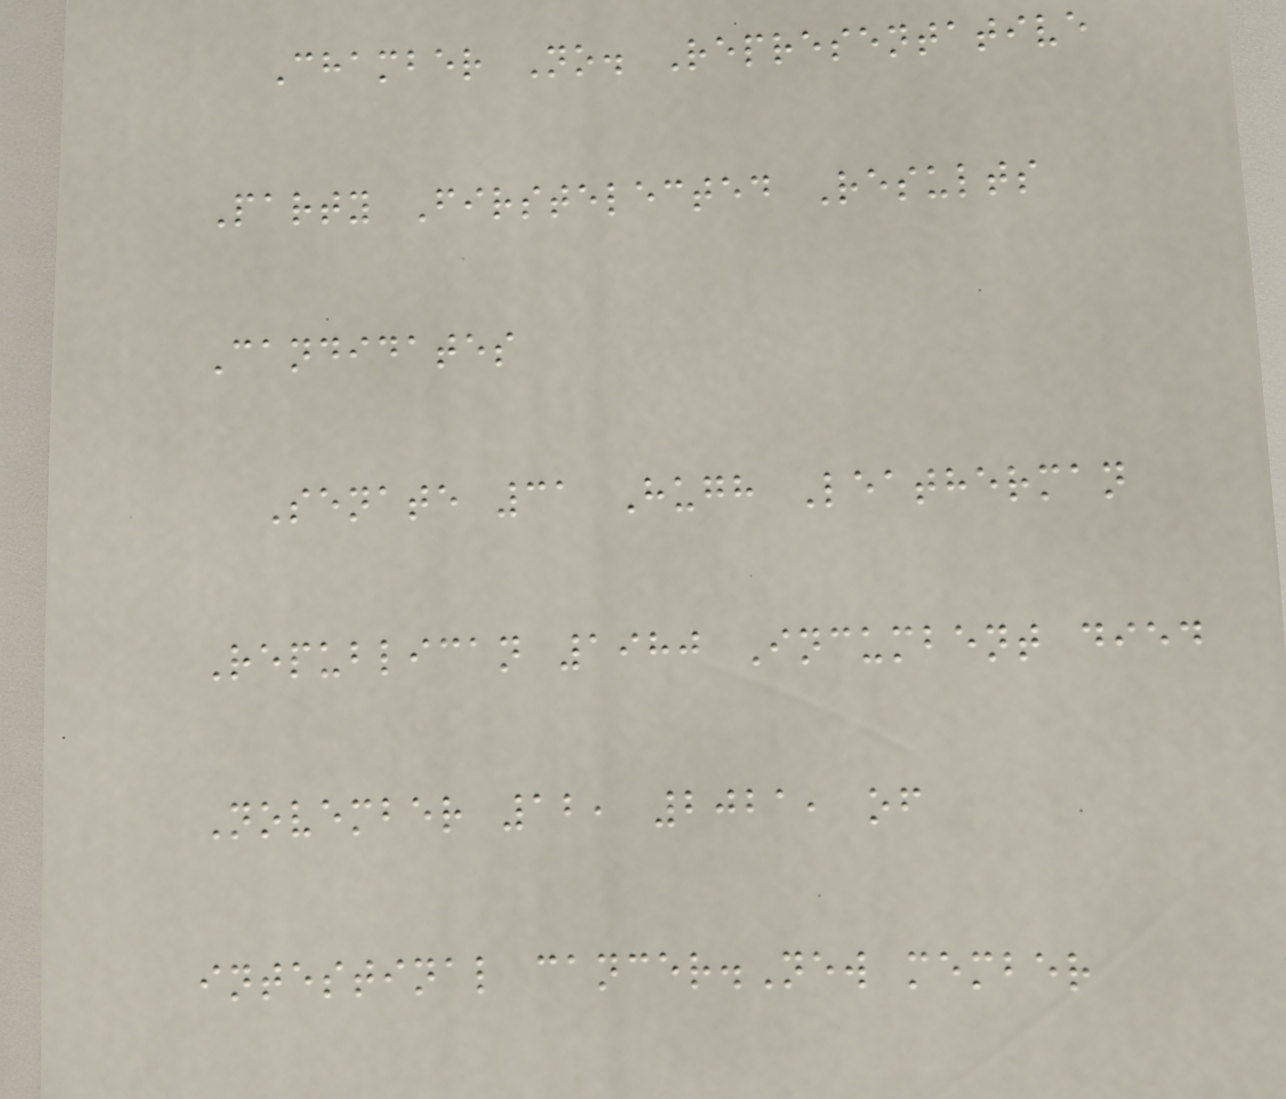Chamber No. Representative
Party Firstelected Results
Candidates
Senate 31 Hugh Leatherman
Republican 1980 Incumbent died
November 12, 2021, of
intestinal cancer.New member
